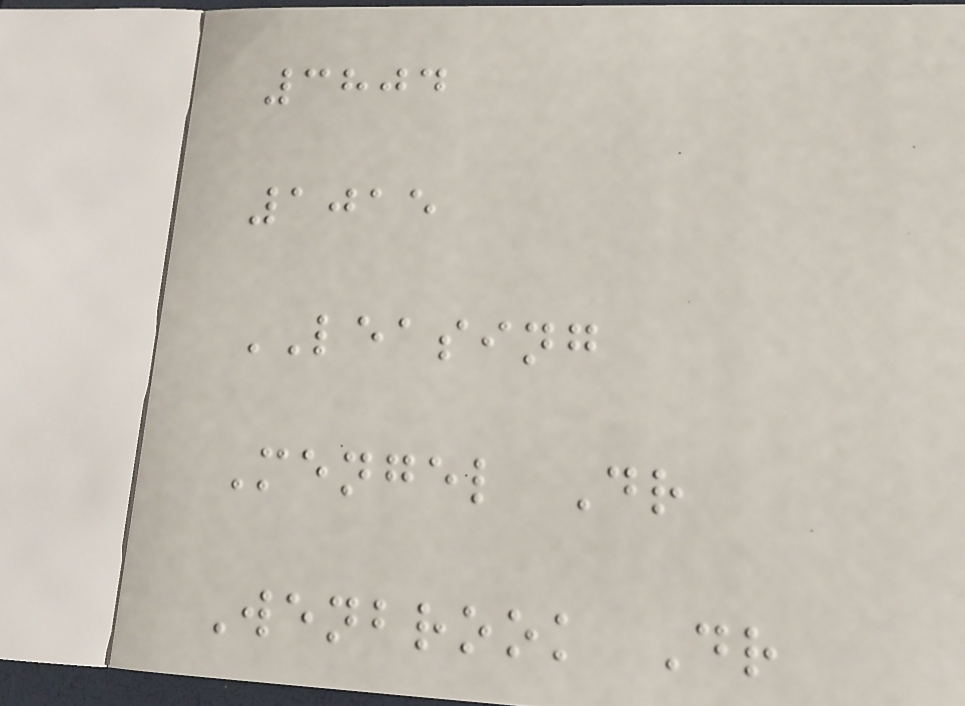3804
1015
LEASING
Mengel Dr
Wenbrook Dr
